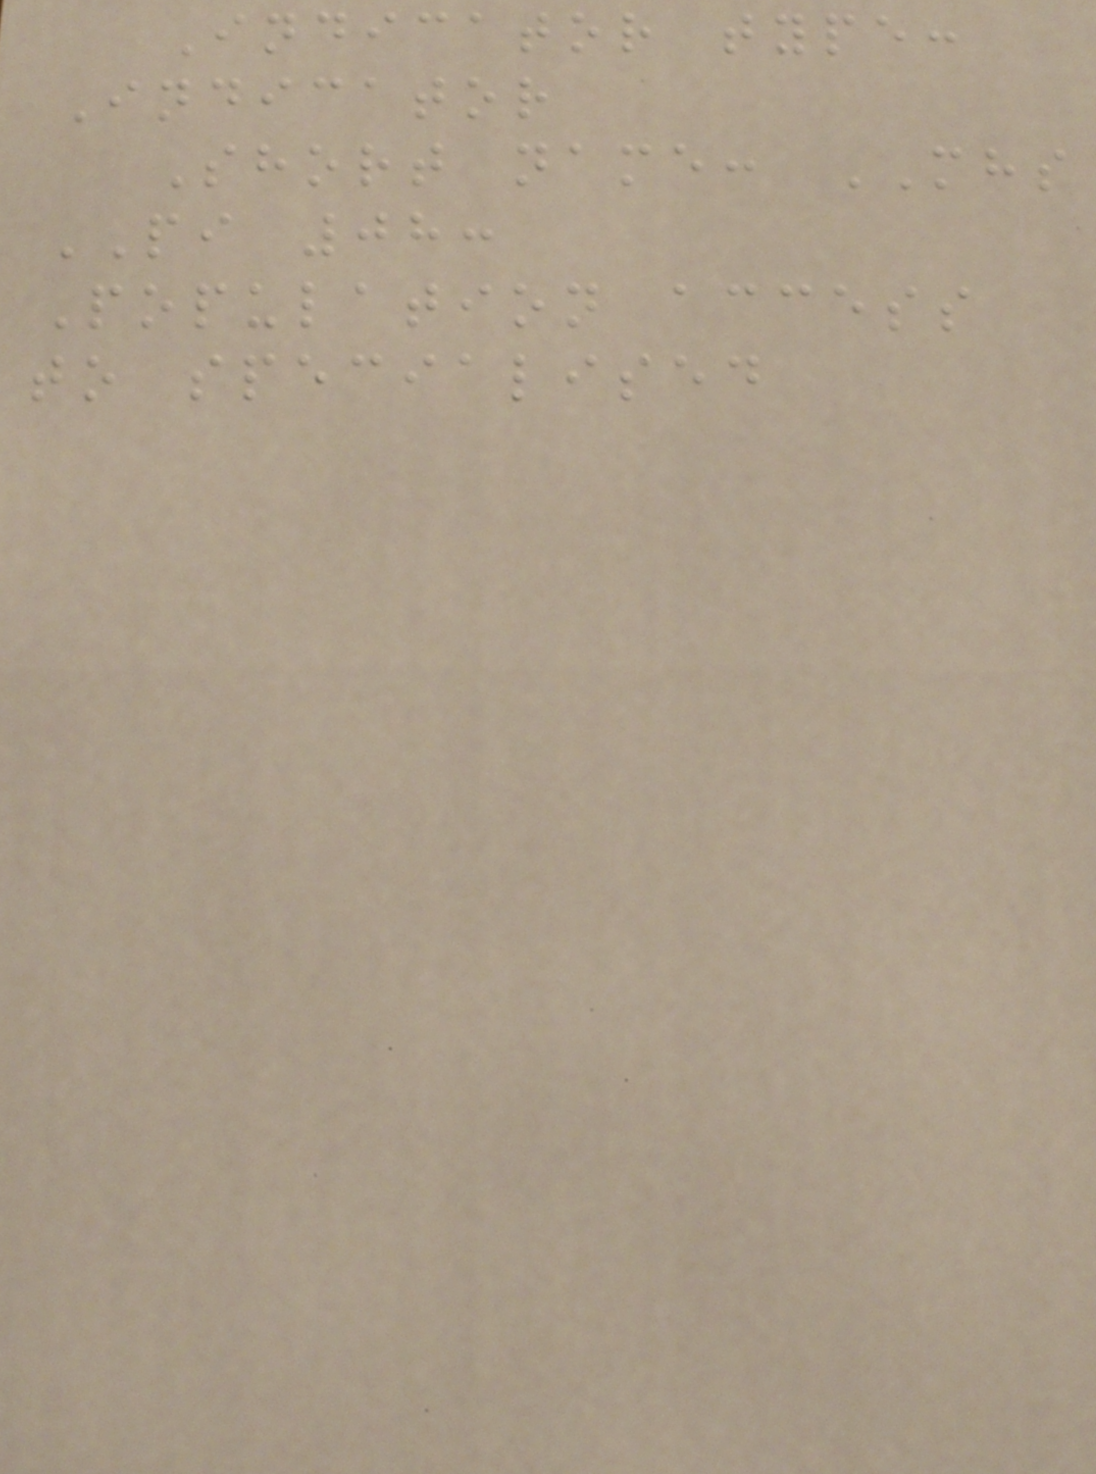Indicator type:
Indicator
Short name: MHS
PI 08:
Population access
to specialised
